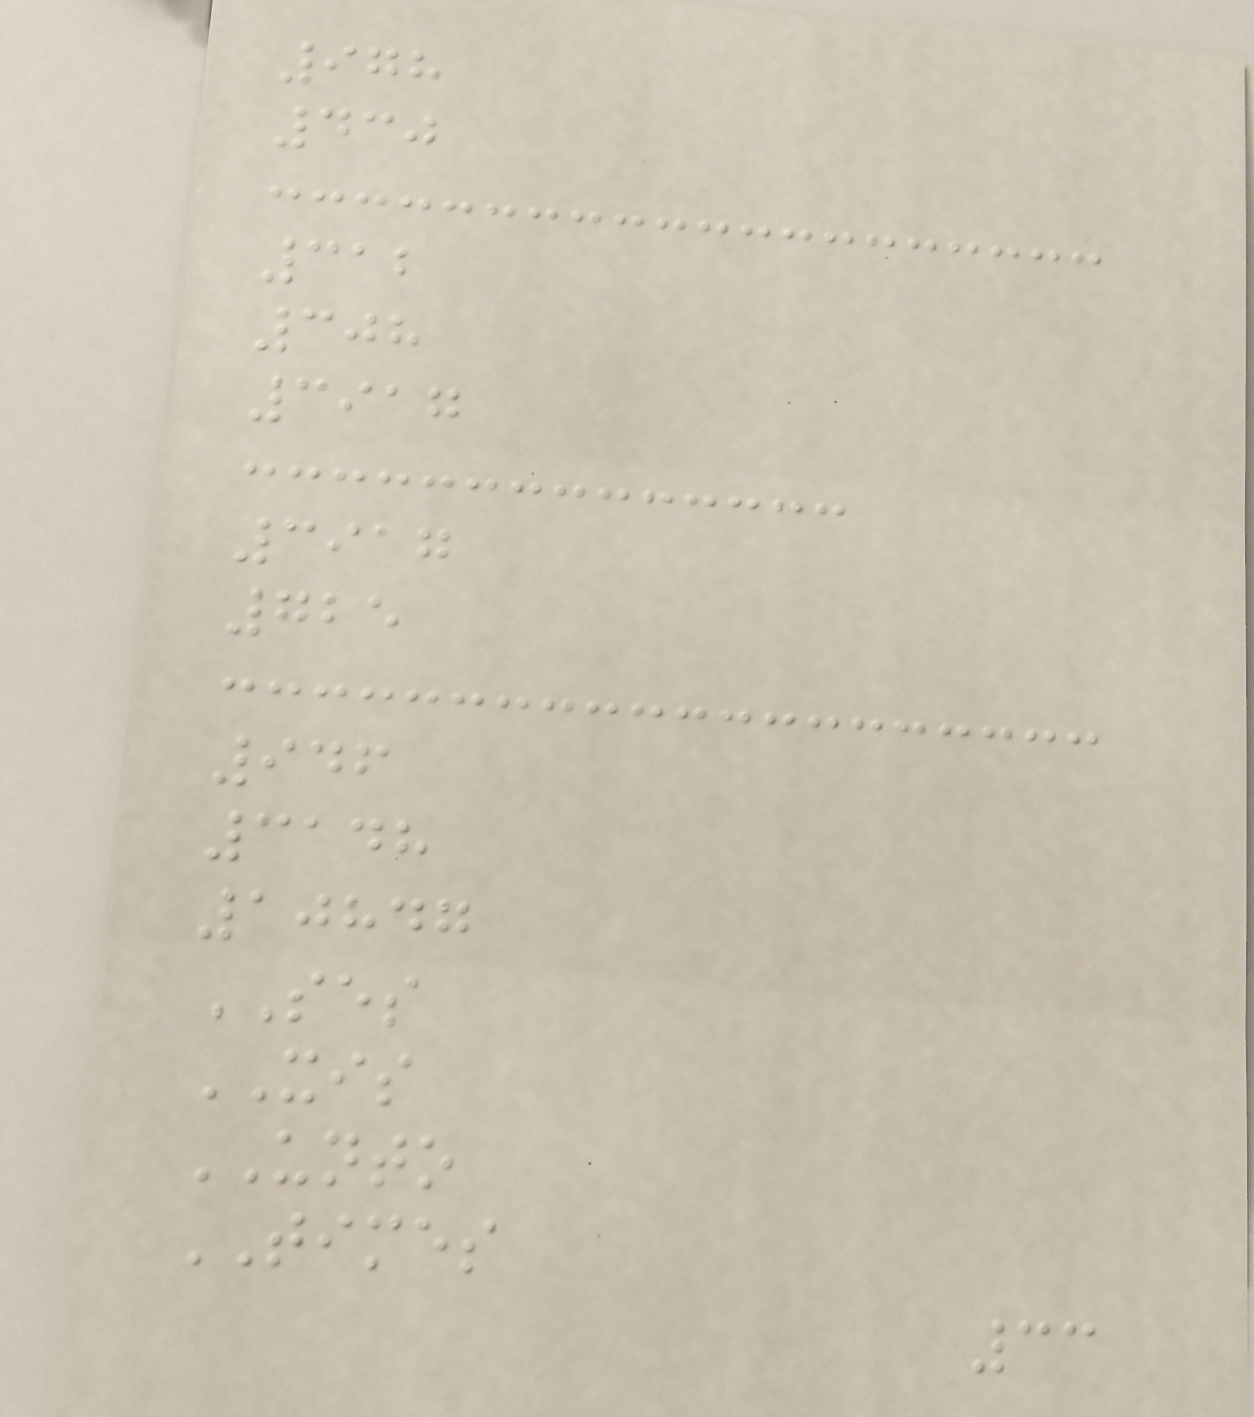978
430
312
308
3917
3917
725
946
3148
10847
SES
XIS
UNTO
TIMES
33
